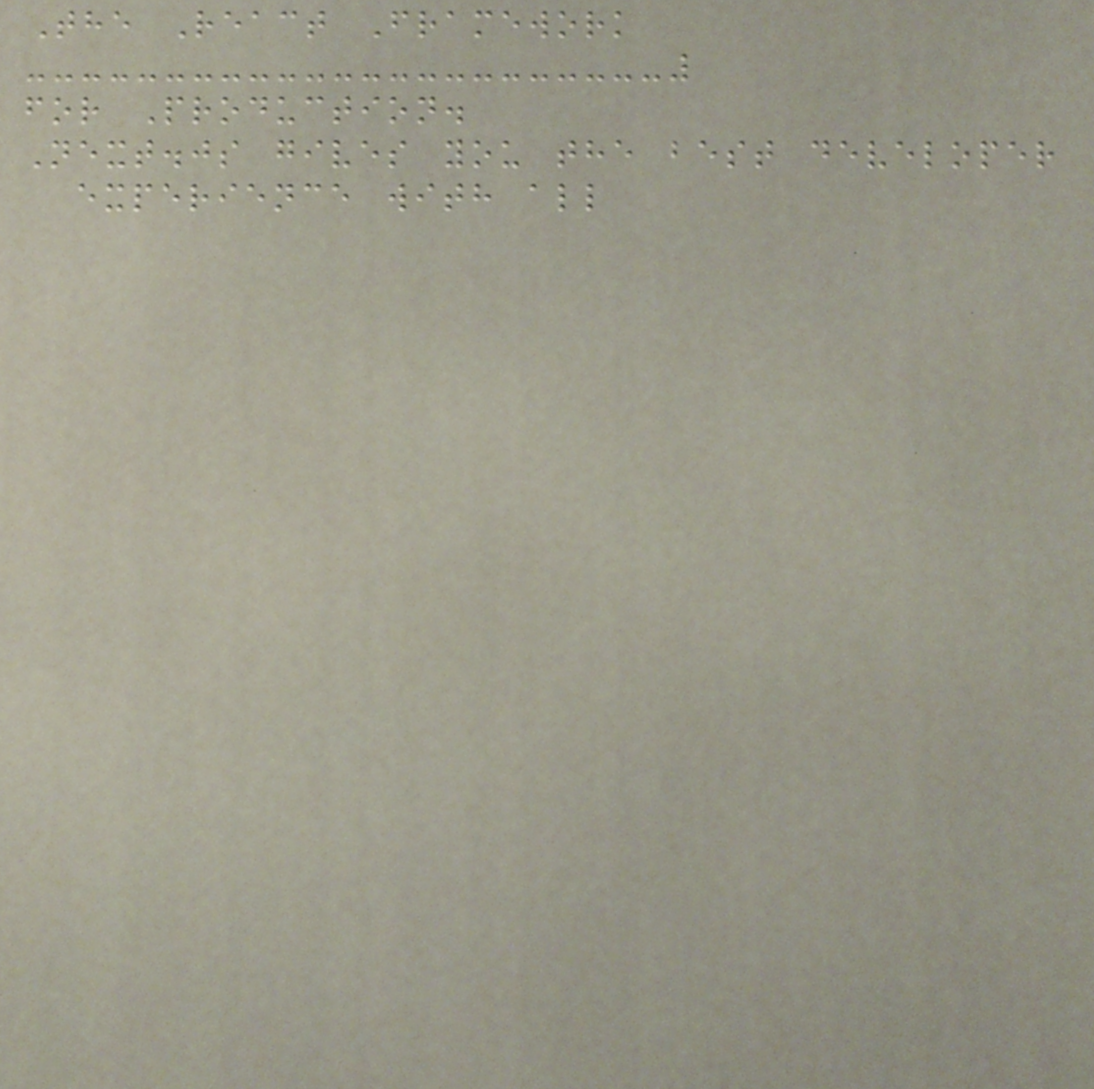The React Framework
for Production.
Next.js gives you the best developer
experience with all
